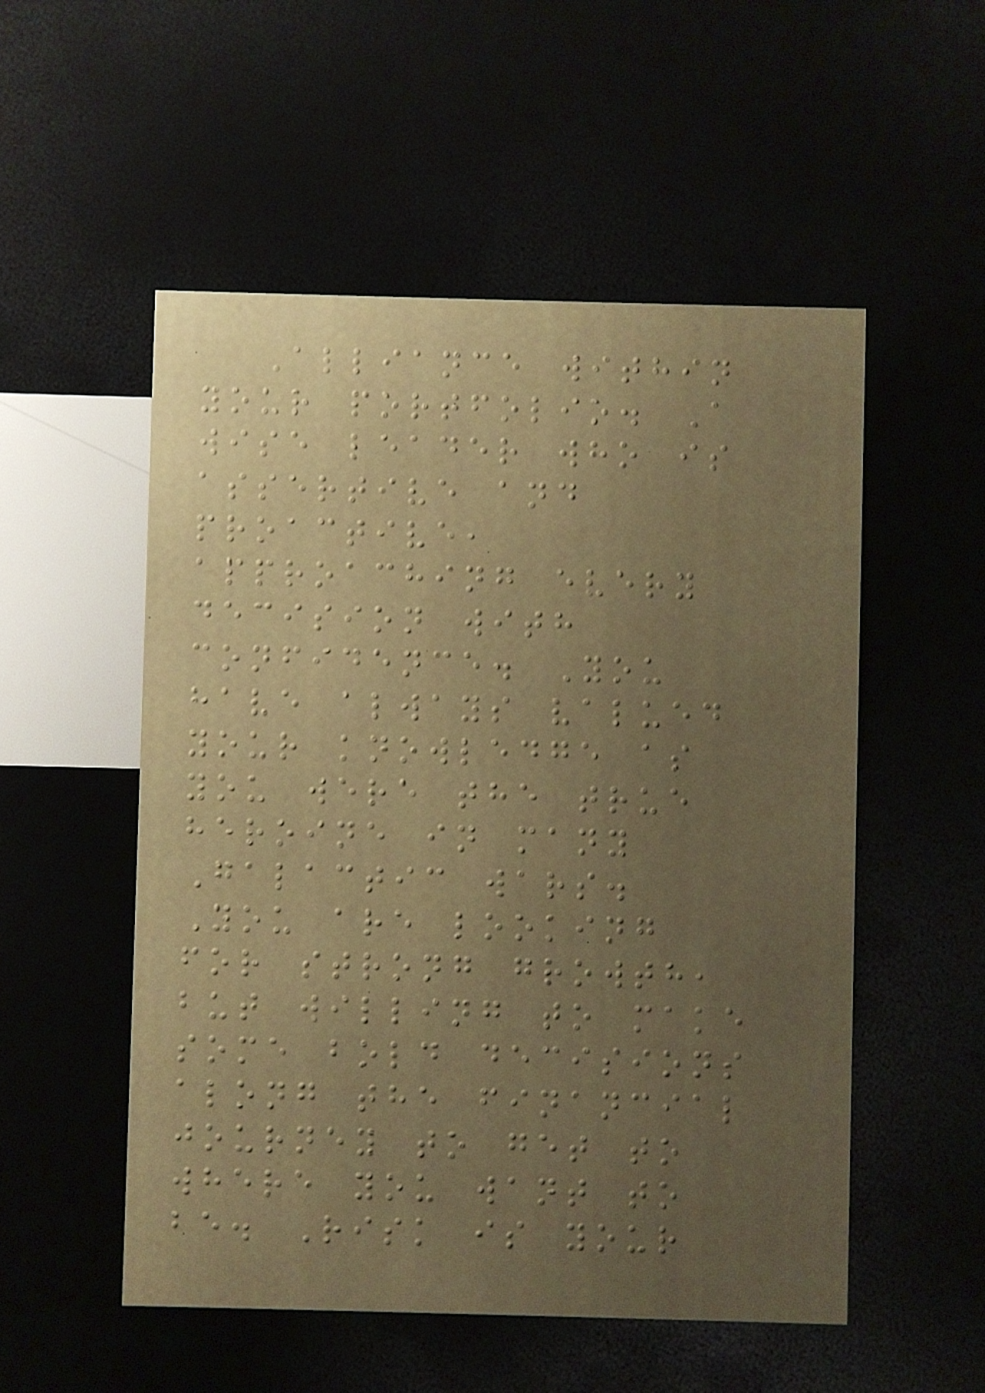Alliance within
your portfolio. A
wise leader who is
assertive and
proactive,
approaching every
decision with
confidence. You
have always valued
your knowledge as
you were the true
heroine in many
Galactic wars.
You are looking
for strong growth,
but willing to make
some bold decisions
along the financial
journey to get to
where you want to
be. Risk is your
